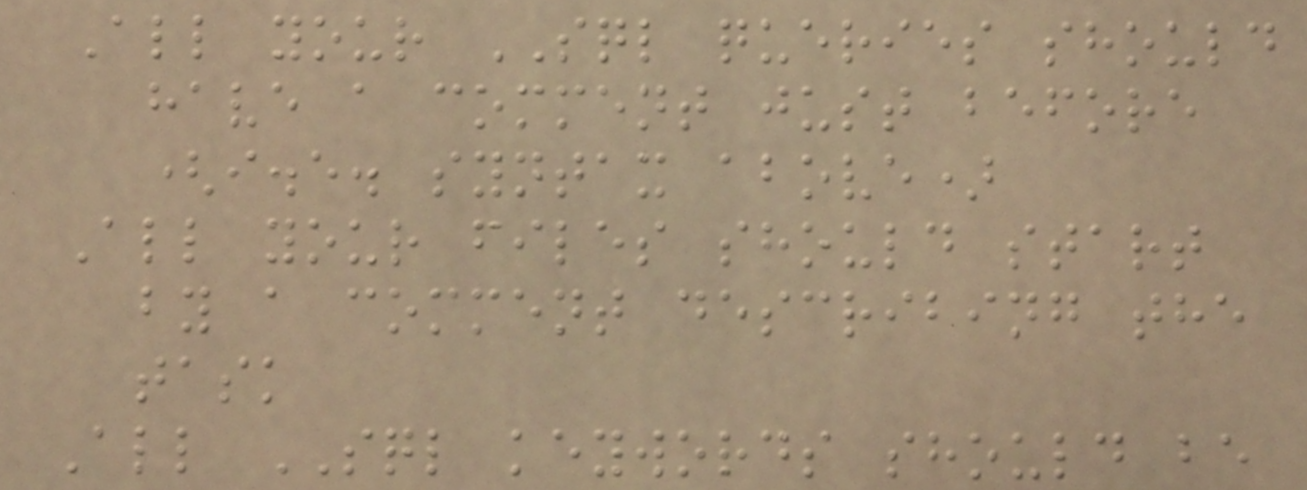All your SQL queries should
have a comment just before
(i.e. syntax above)
All your files should start
by a comment describing the
task
All SQL keywords should be
